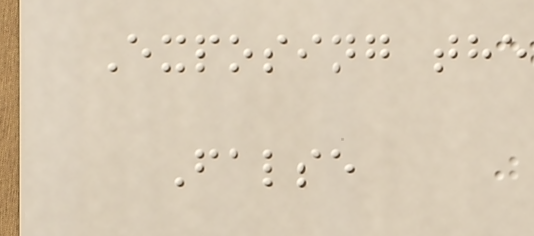Exposing the
False
